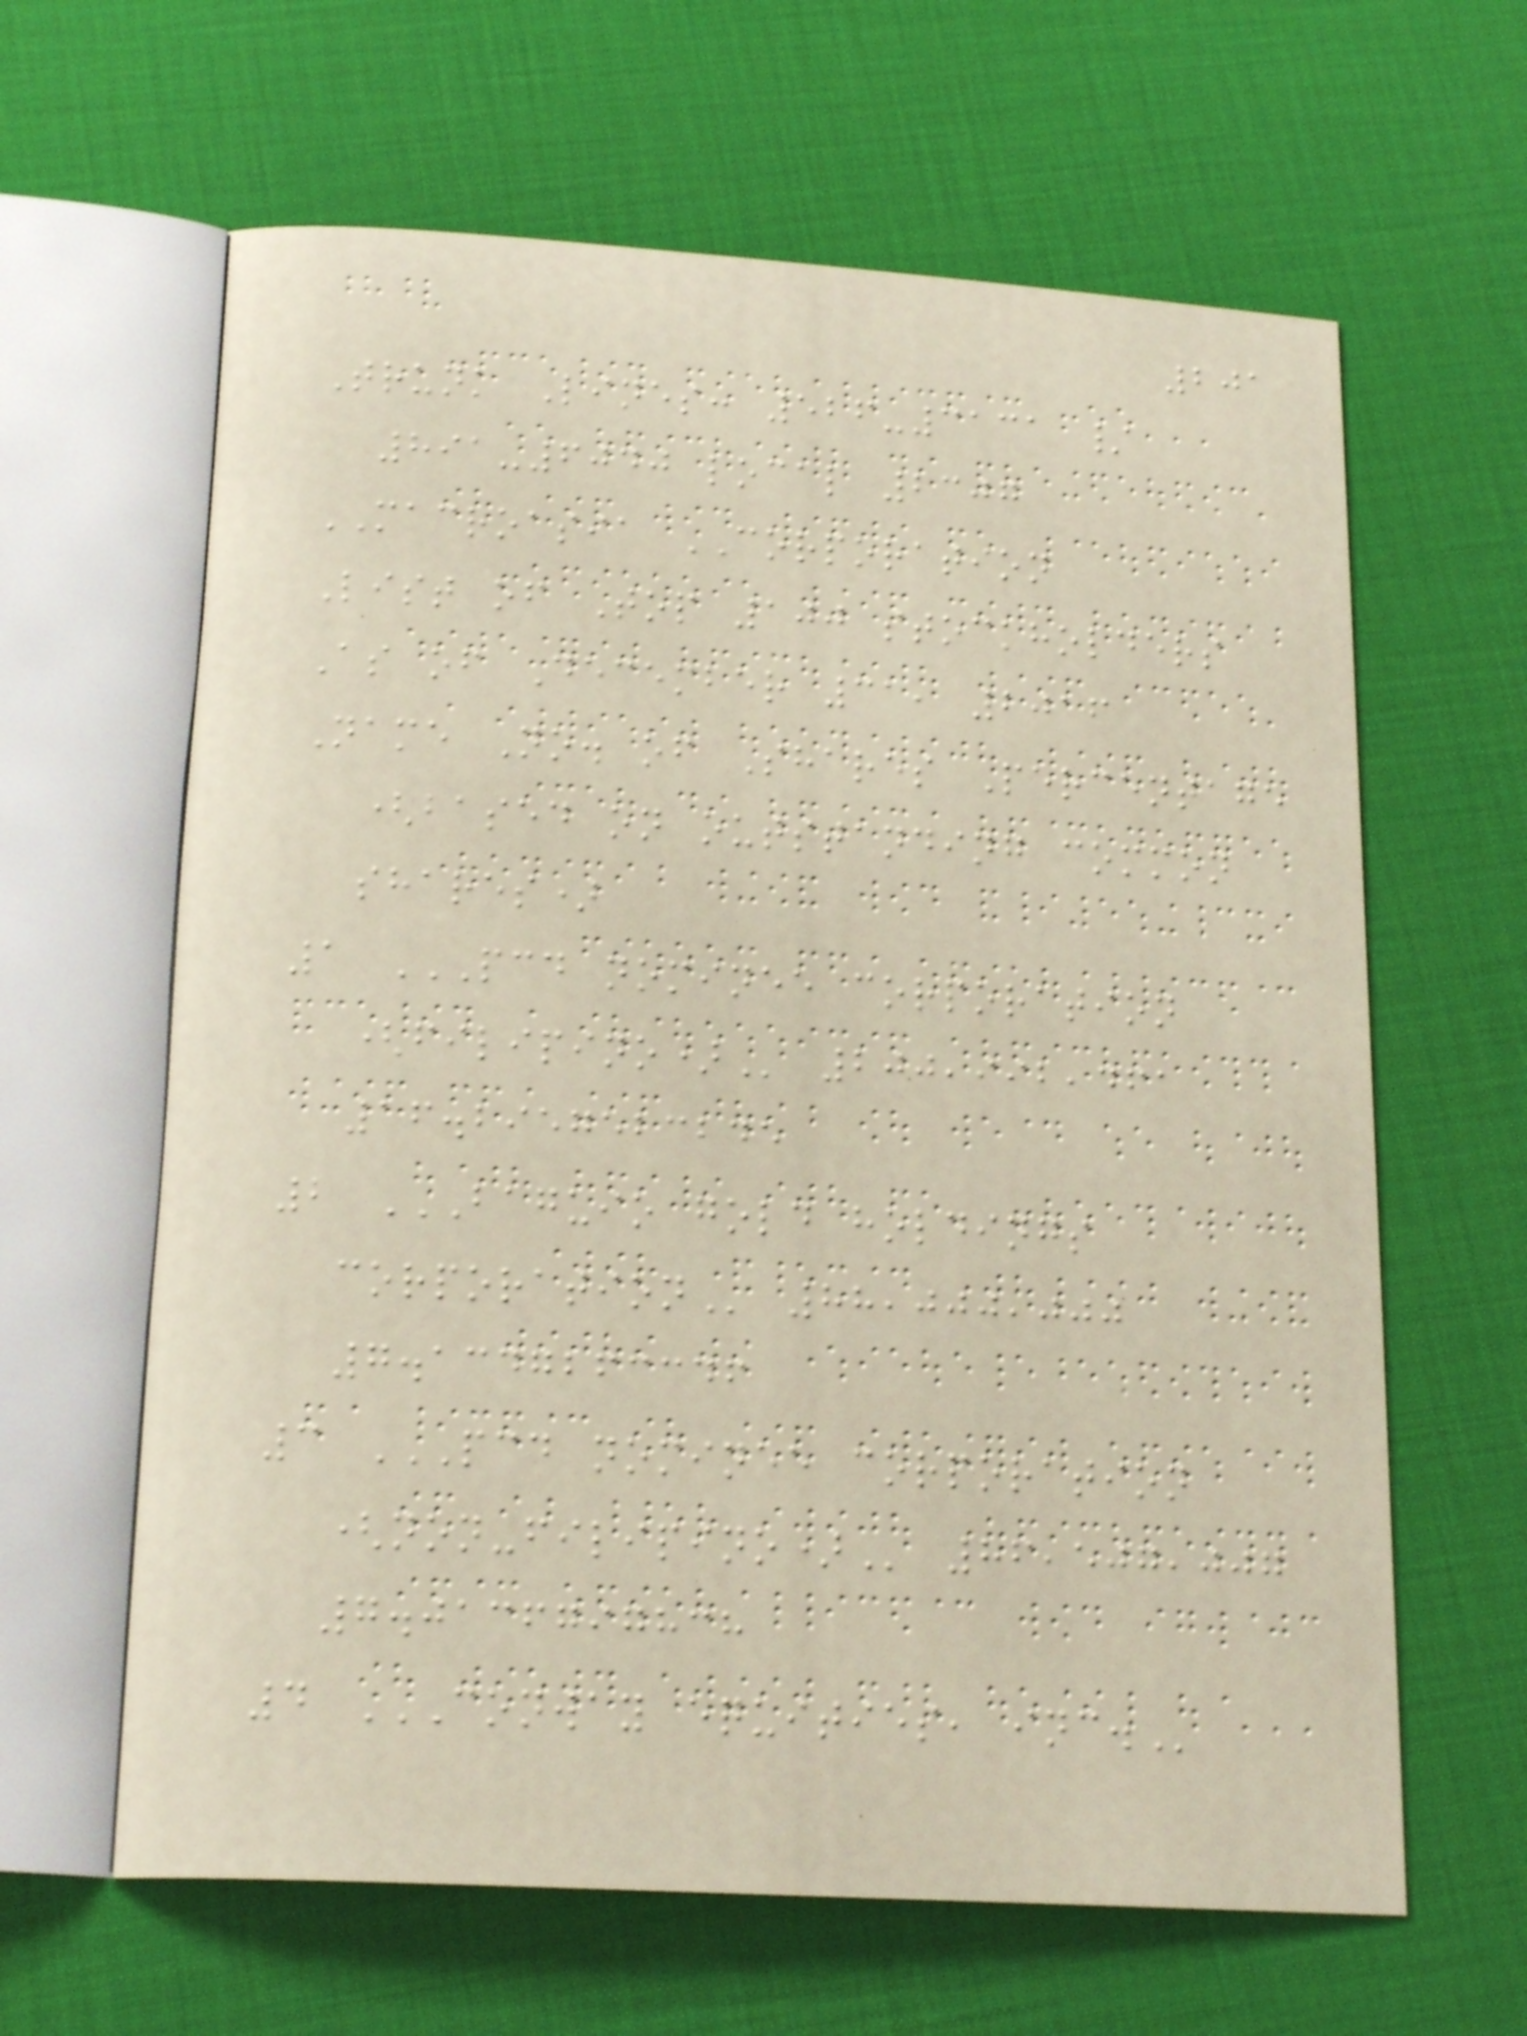201
Trunk Lines: 526-3131 /
891-6040 local 2307
MACROASIA CORPORATION
List of Top 100 stockholders
As of December 31, 2016
Name No. of Shares Percentage
(based on outstanding common
shares)
1 PCD NOMINEE CORPORATION
(FILIPINO) 200,992,461
16.2957523245
2 BAGUIO GOLD HOLDINGS
CORPORATION 88,000,000
7.1347263346
3 PCD NOMINEE CORPORATION
(NON-FILIPINO) 86,507,007
7.0136797838
4 CONWAY EQUITIES, INC.
